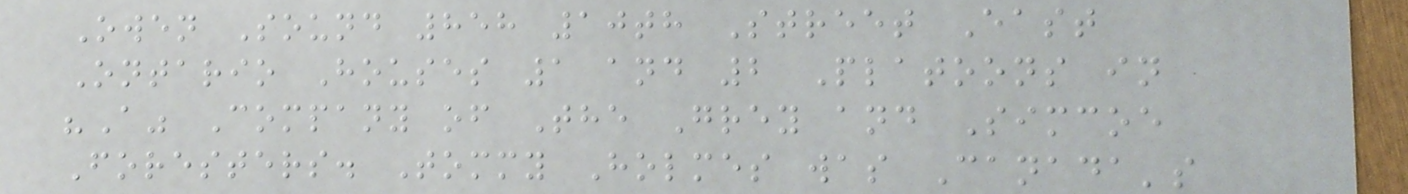Owen Sound 858 10th Street East
Ontario Houses 1 and 2 Platoons in
"A" Company of The Grey and Simcoe
Foresters. Tommy Holmes was Canada's
